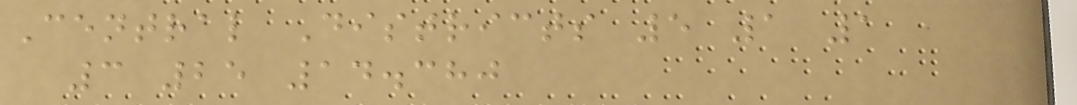Central Districts 5 1 1
3 25 14.380
